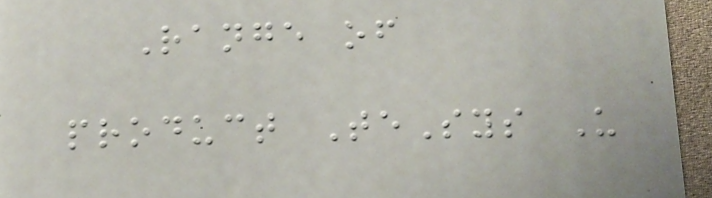Range of
product TeSys U
